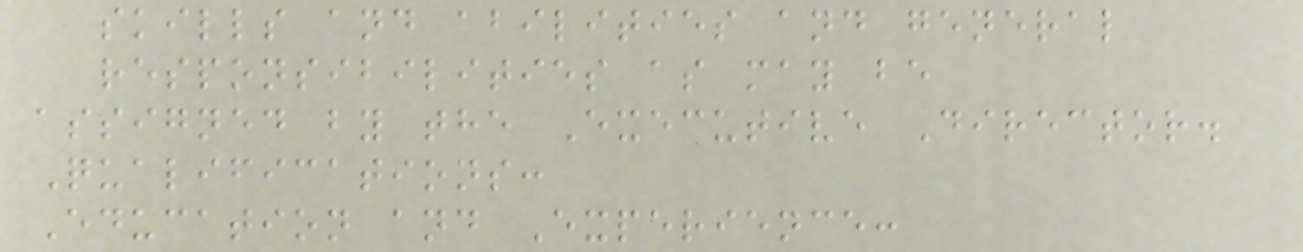skills and abilities and general
responsibilities as may be
assigned by the Executive Director.
Qualifications:
Education and Experience:
